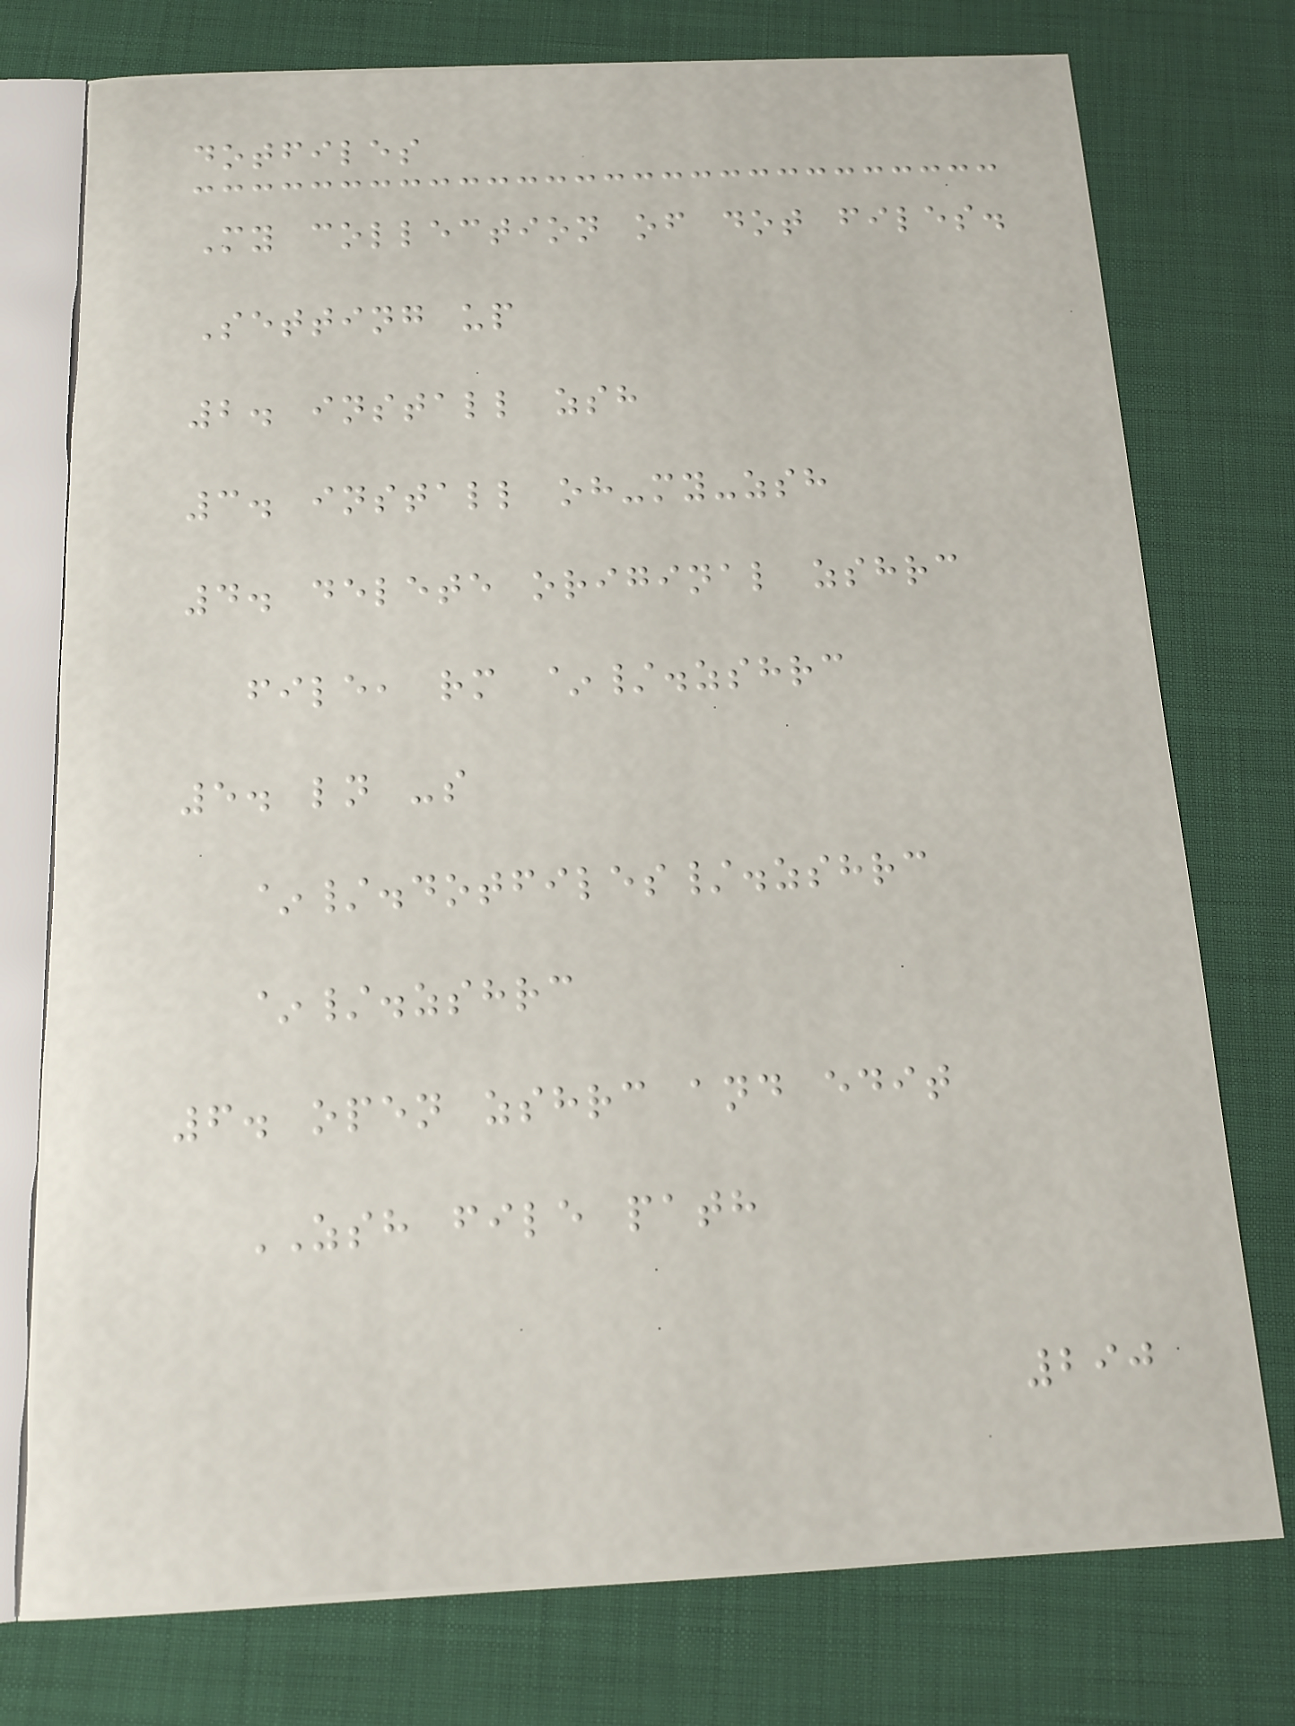dotfiles
My collection of dot files.
Setting up
2. install zsh
3. install oh-my-zsh
4. delete original zshrc
file, rm ~/.zshrc
5. ln -s
~/.dotfiles/.zshrc
~/.zshrc
6. open zshrc and edit
ZSH file path
290
